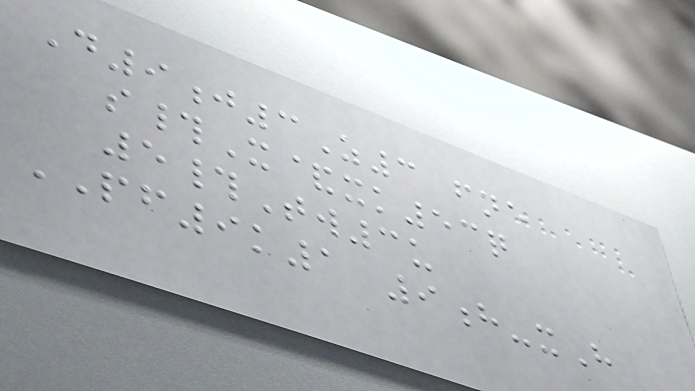D9j3Z3 fne
s#X&xk53q
5#Tw3u
PF9k1 9h-xH
